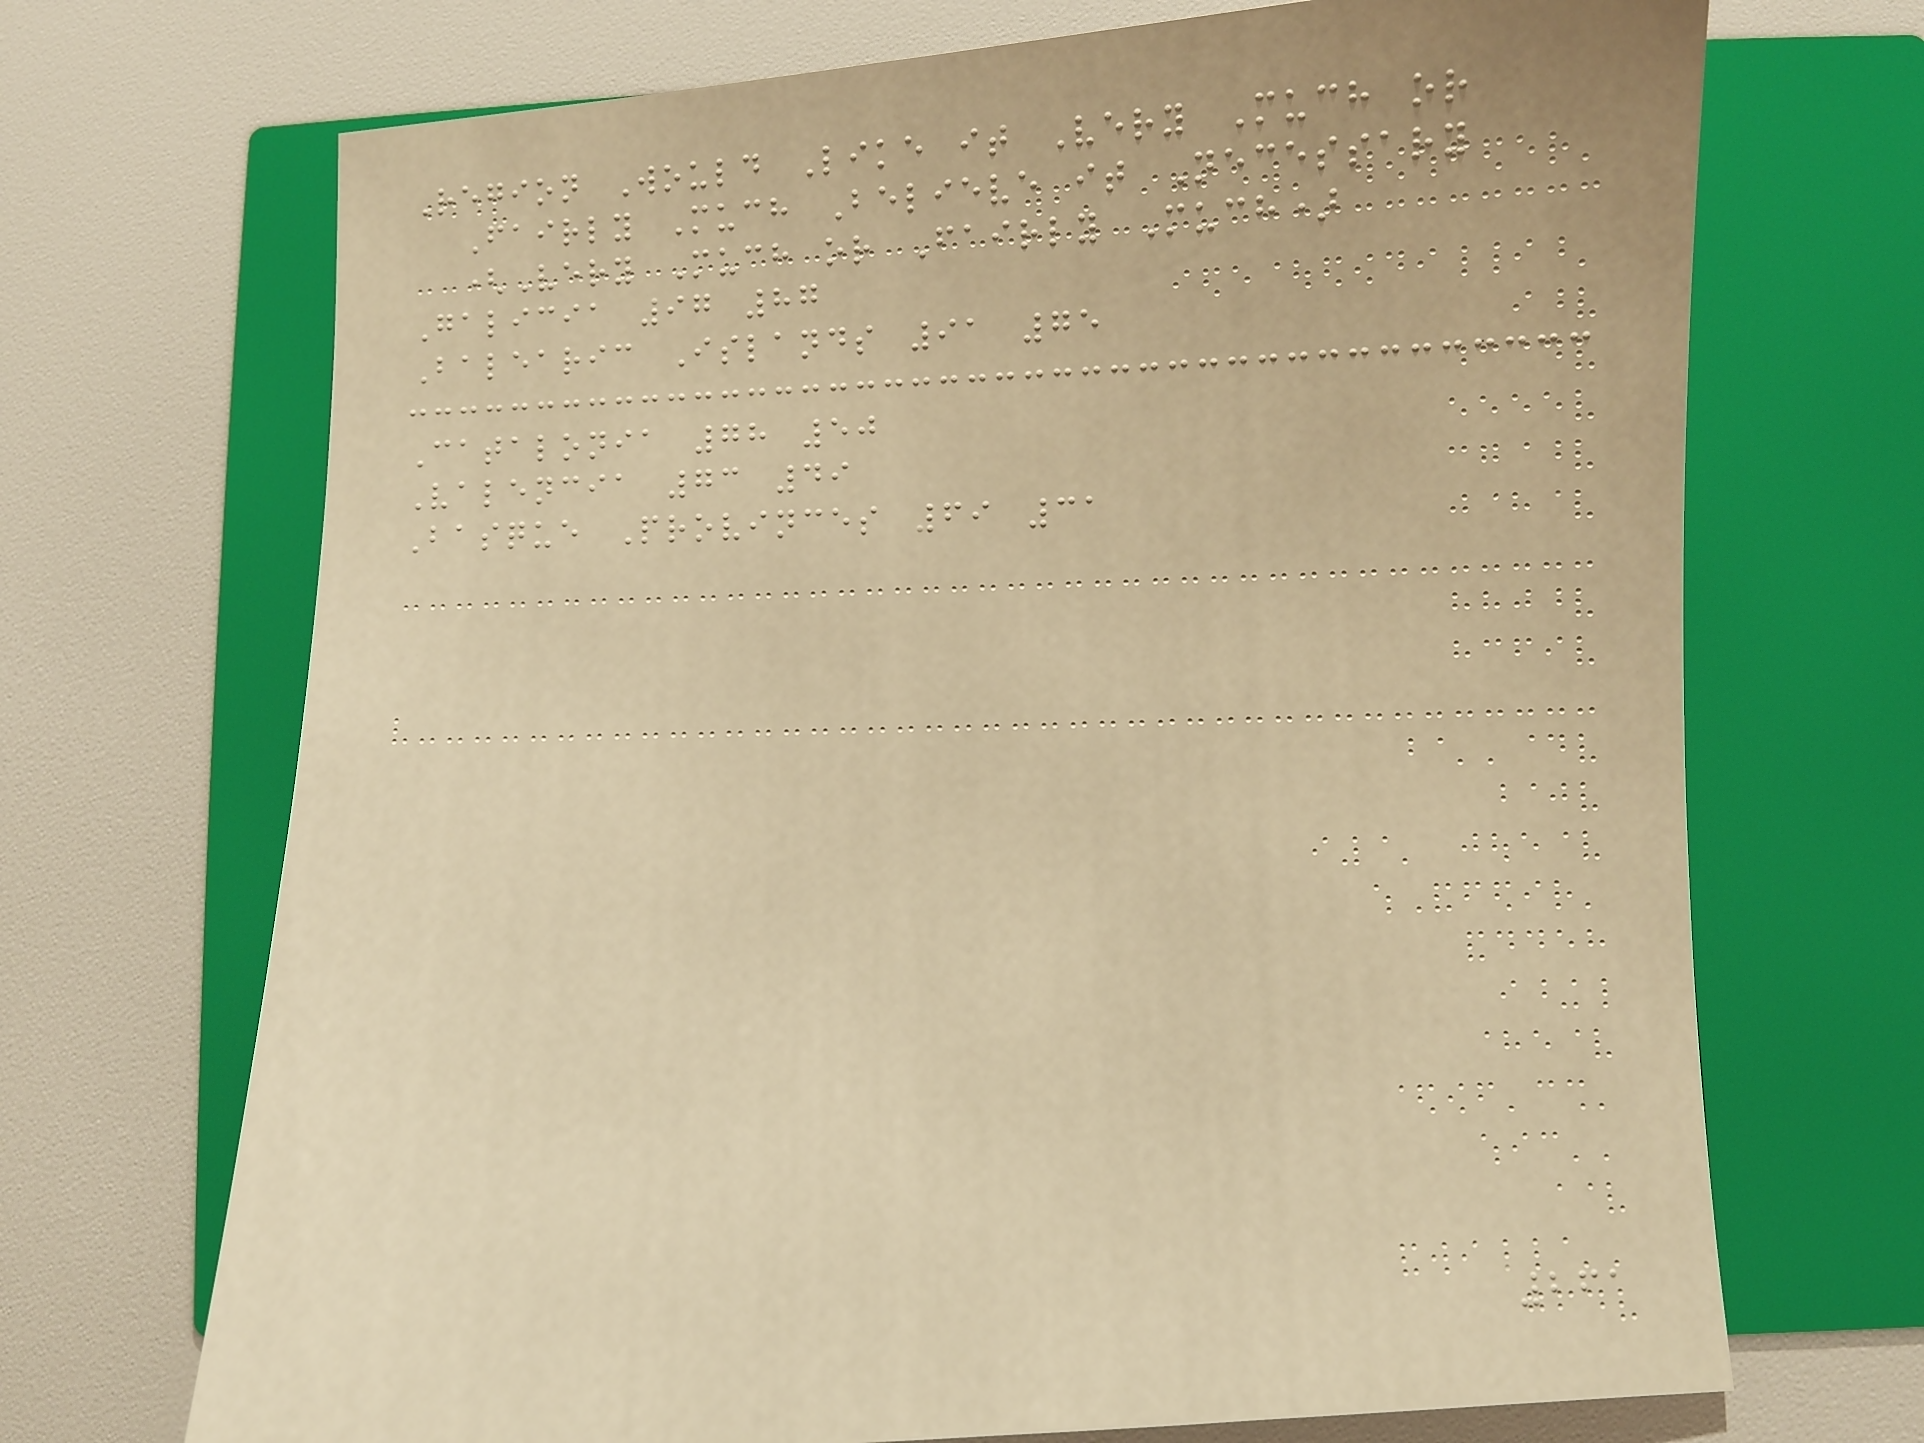Region Would Like it Very Much or
Fairly Much Believe it Necessary
(Very Much or Fairly Much)
Galicia 97 87
Balearic Islands 91 75
Catalonia 78 50
Valencia 73 49
Basque Provinces 69 31
261
